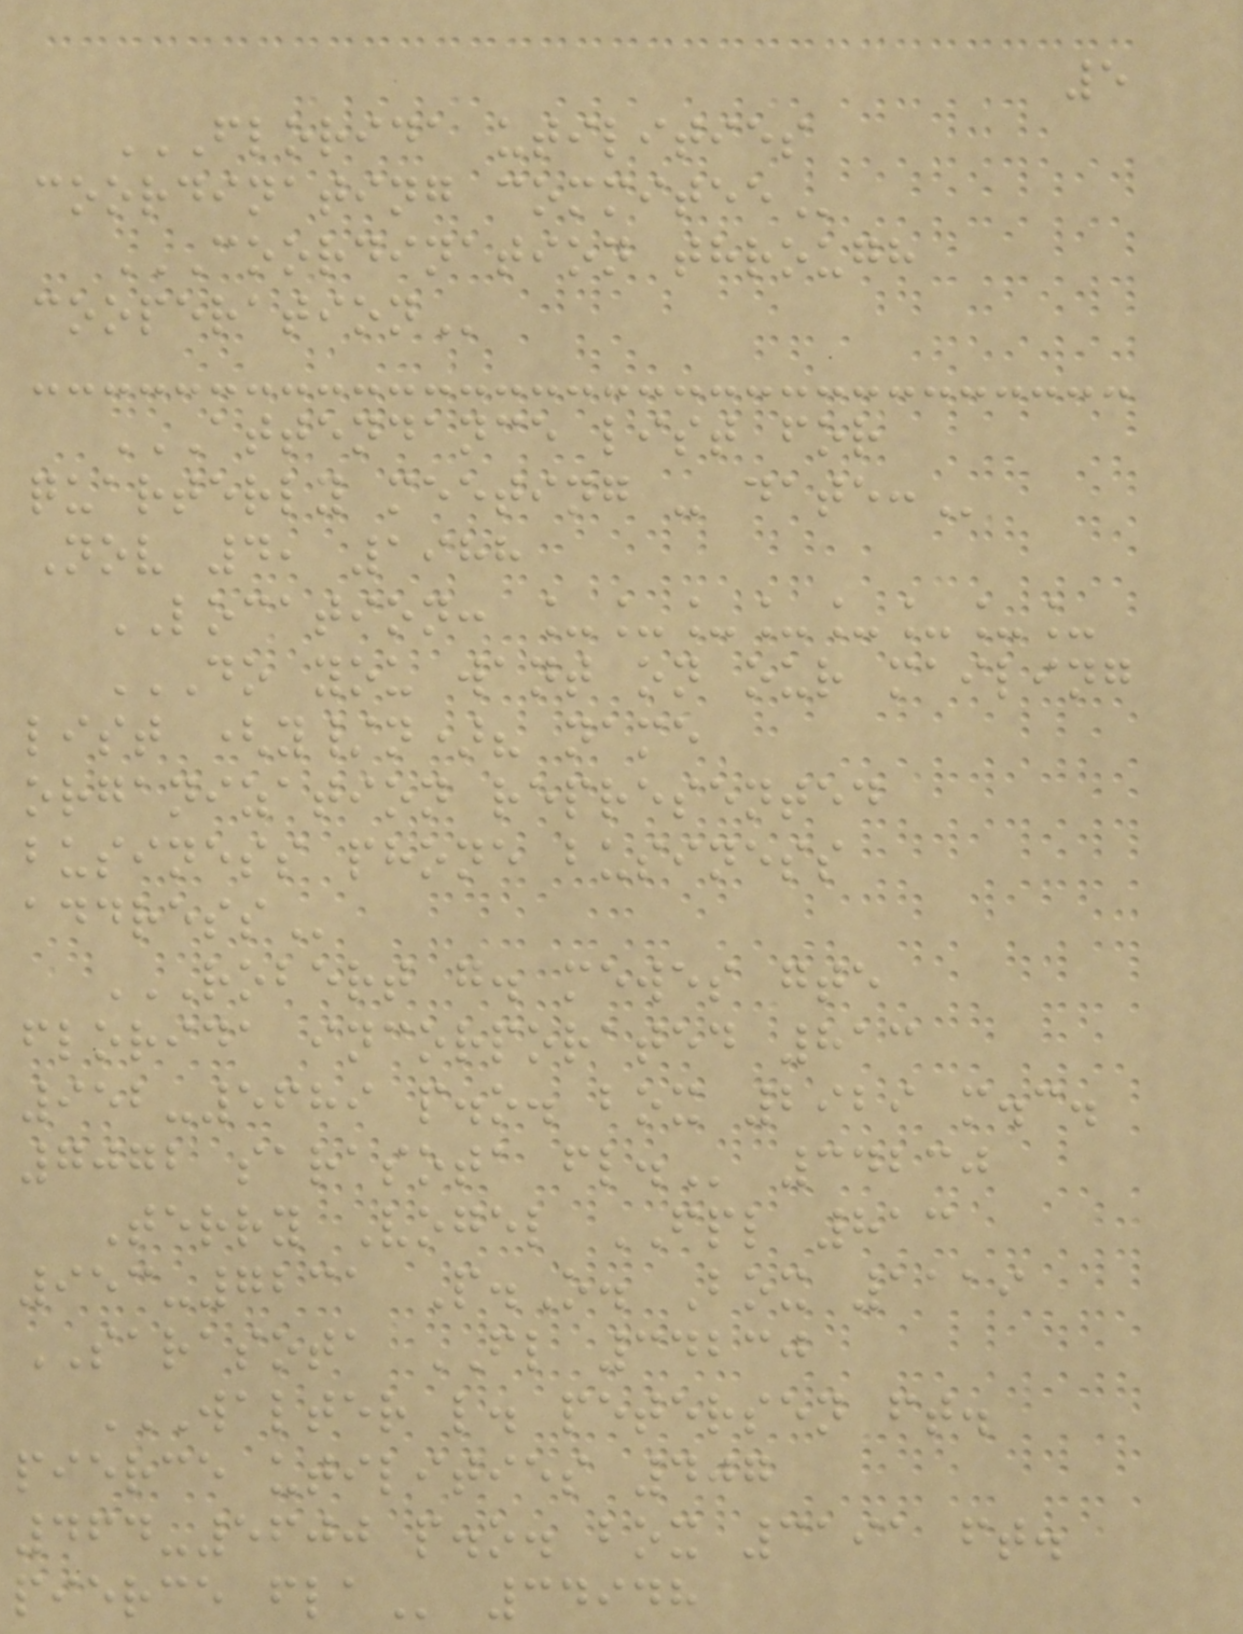5
FLORIDA UTILITIES
COORDINATING COMMITEE
COORDINATION THROUGH
COOPERATION
ATTENDANCE LIST FOR
QUARTERLY MEETING - DATE:
Nov 4, 1988
LOCATION: ________
DO YOU WANT ON OUR MAILING
LIST (Y/N)? NAME
ORGANIZATION REPRESENTED
BUSINESS PHONE BUSINESS
ADDRESS
ROBERT G. MEWES GTE
FLORIDA INCORPORATED 813
952-5689 P.O. BOX 2929 M.C.
7072 SARASOTA FL. 34230
Terry Vogel FPL 813
953-7231 P.O. Box 1119
SARASOTA FL 34230
WALTER L. PETERSEN FT.
PIERCE UTILITIES 407
464-5600 P.O. BOX 3191 FT.
PIERCE FLA 34948
